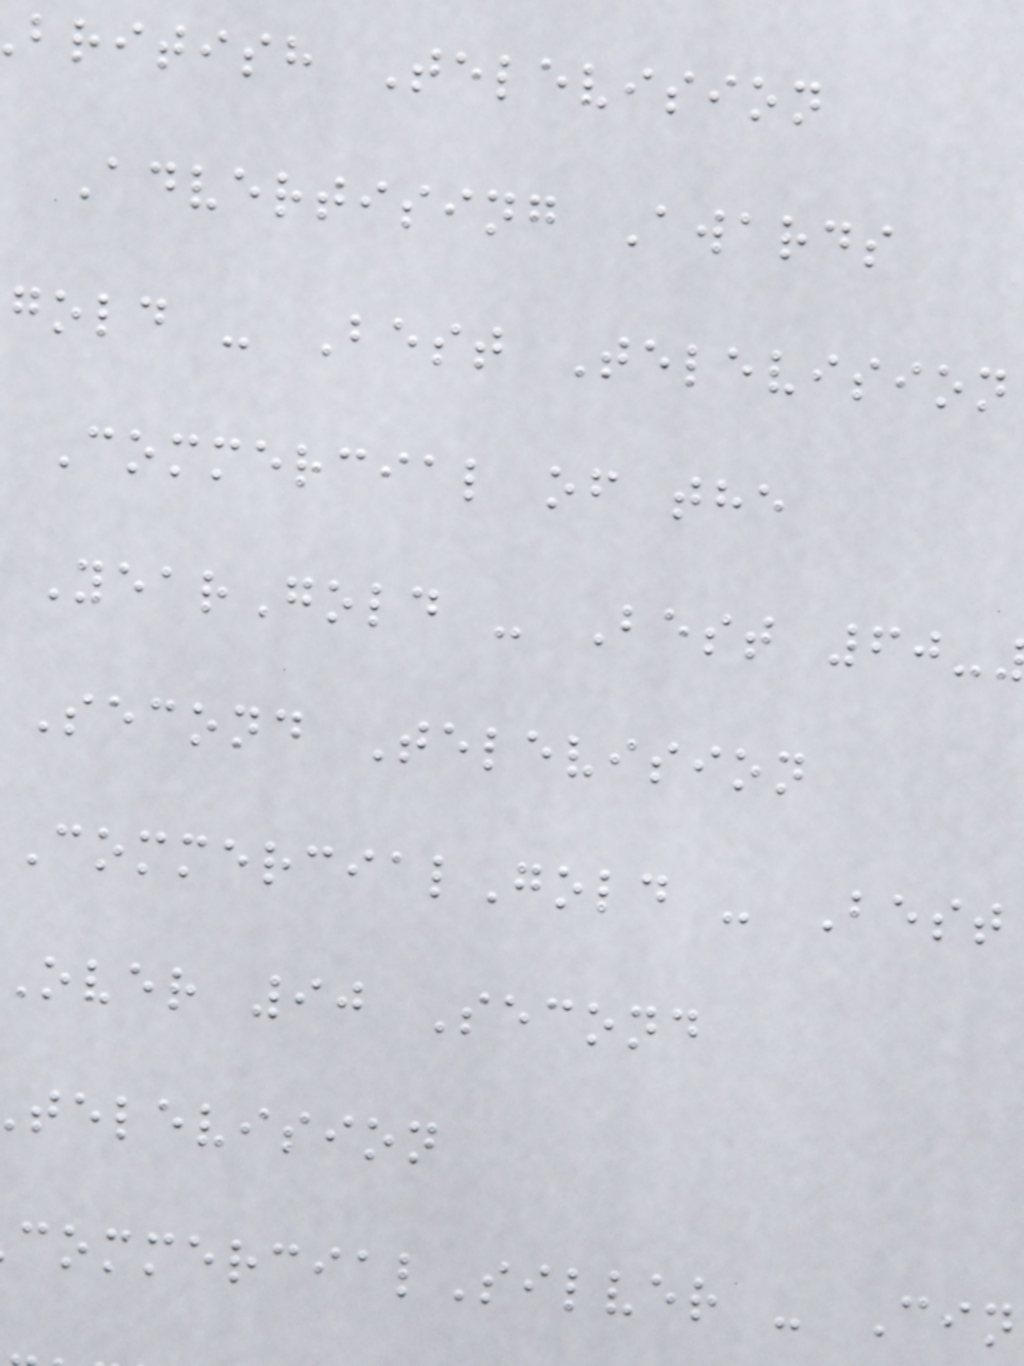british Television
Advertising Awards
gold - Best Television
Commercial of the
YearGold - Best 60-
Second Television
CommercialGold - Best
over 90 Second
television
ommercialSilver - Cin
